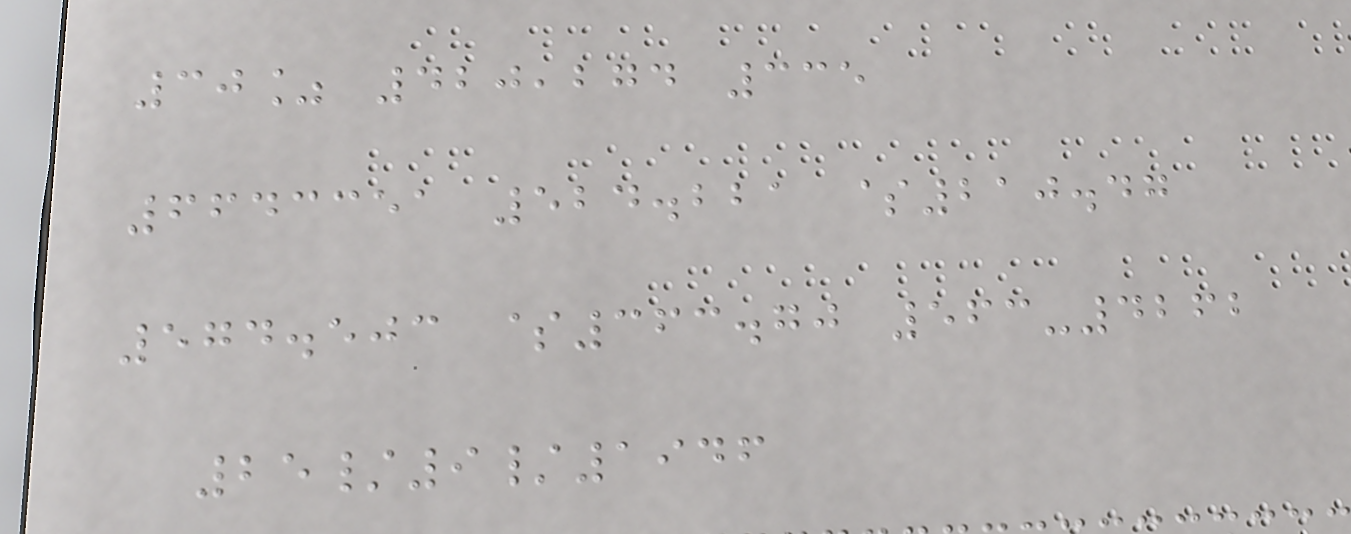30% 420,274 335
6643351 524.221 $210.47
574.503 $363.70 563-4262
25/9/1946
